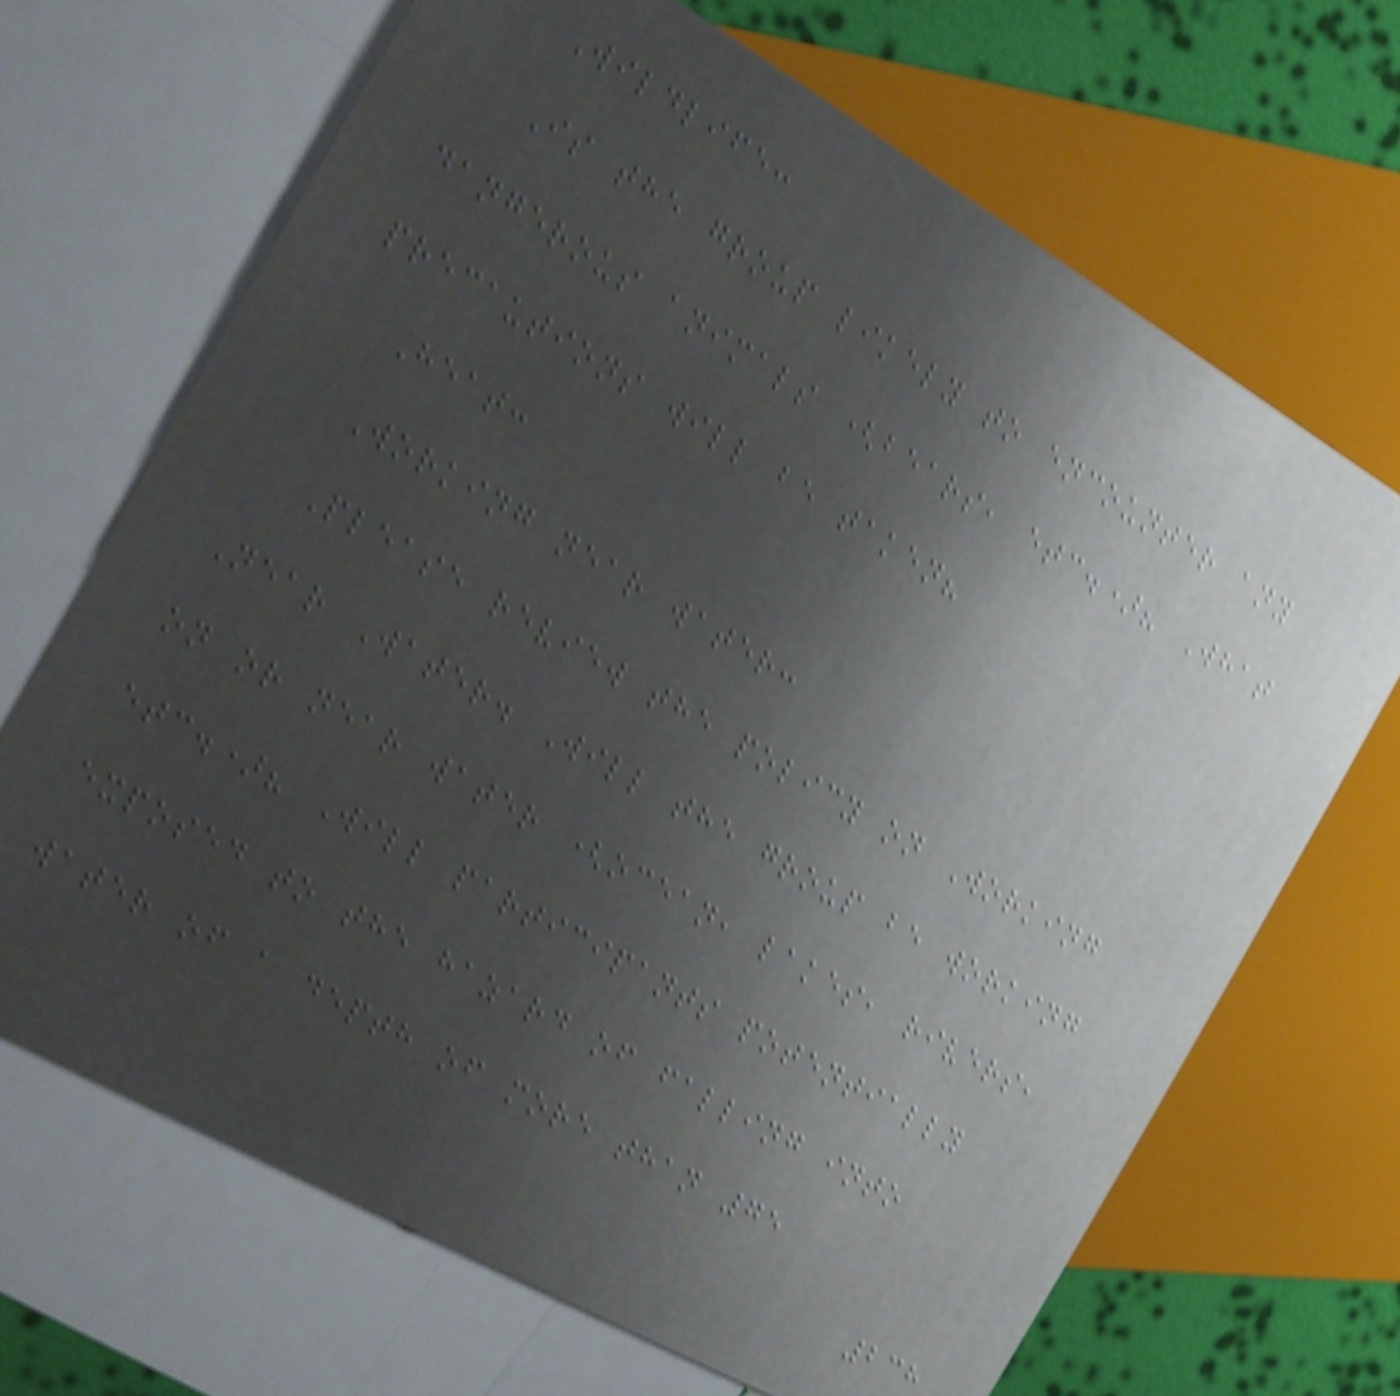Wildlife:
Is the group likely to encounter any
dangerous animals (bears, etc.)? What
precautions will be taken?
Heat:
Working near water:
Please review the policy on Working
Near Water. Will the group be working
on or near water (ocean, lakes, rivers,
etc.)? Will participants potentially
exposed to the hazard of falling into
water of a depth of more than 75
238
